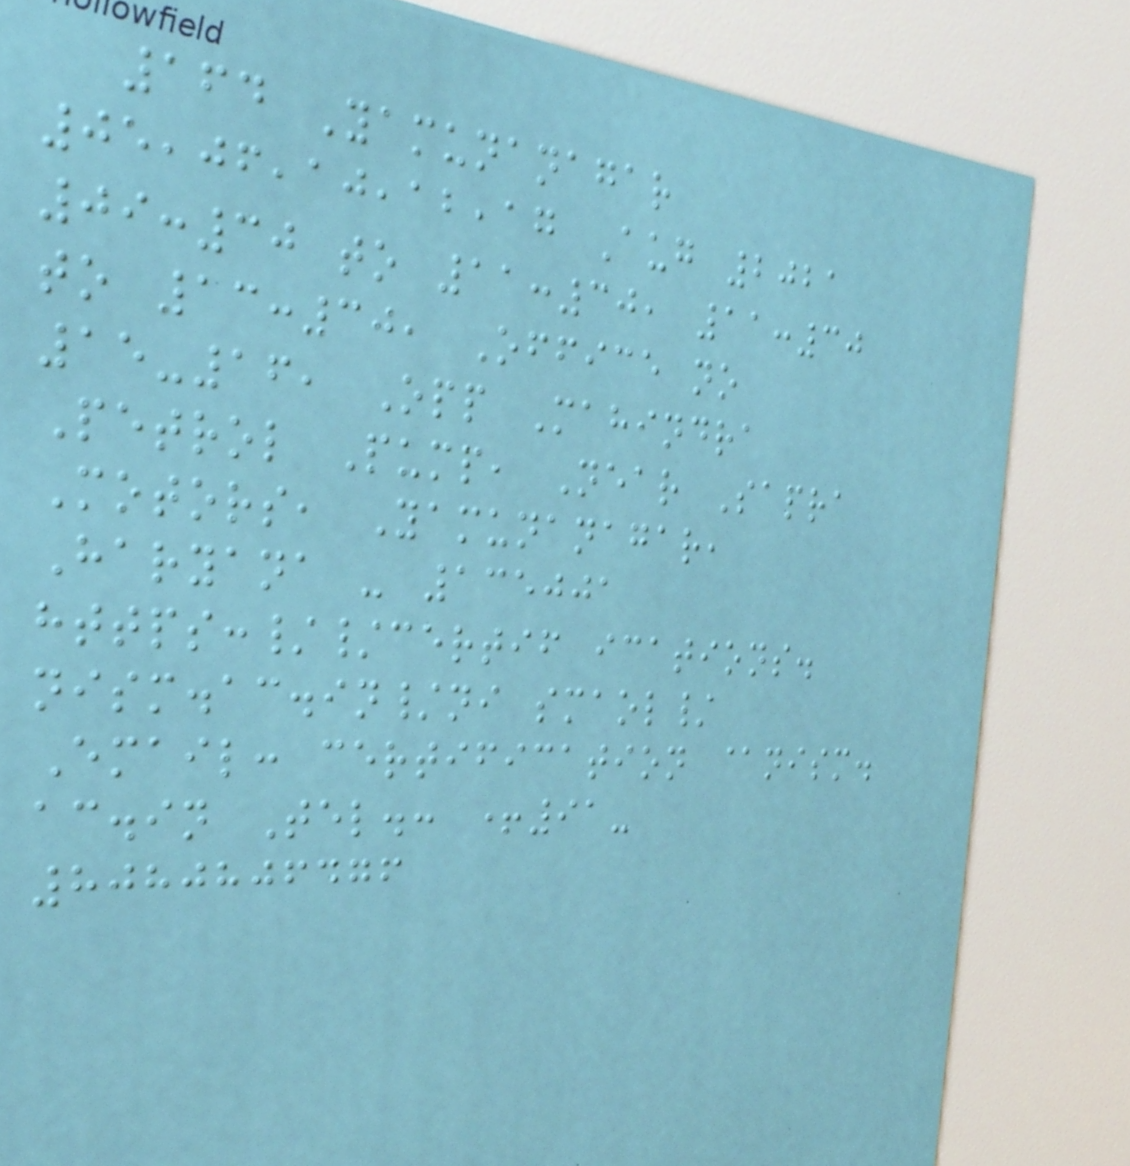164 Yamunanagar
05,06,10,12,17 Aug 2021
09:30 to 11:30, 11:30
to 13:30, Office no
15-16, Opp Mahindra
Petrol Pump, Near Sapra
Motors, Yamunanagar,
Haryana - 135001
https://certif ications.
nism.ac.in/ni smaol/
Email: certification @nism.
ac.in Tel.: +91-
8080806476
